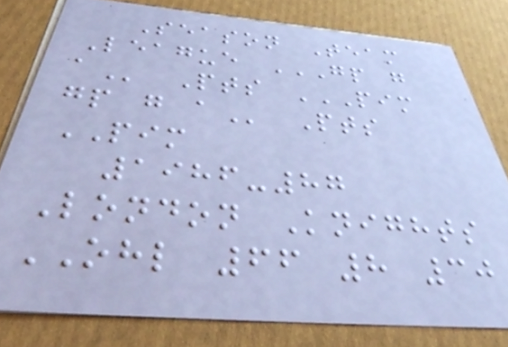Season Team
League GP G
A Pts PIM
GP G A Pts
PIM
1986-87
London Knights
OHL 66 8 30
